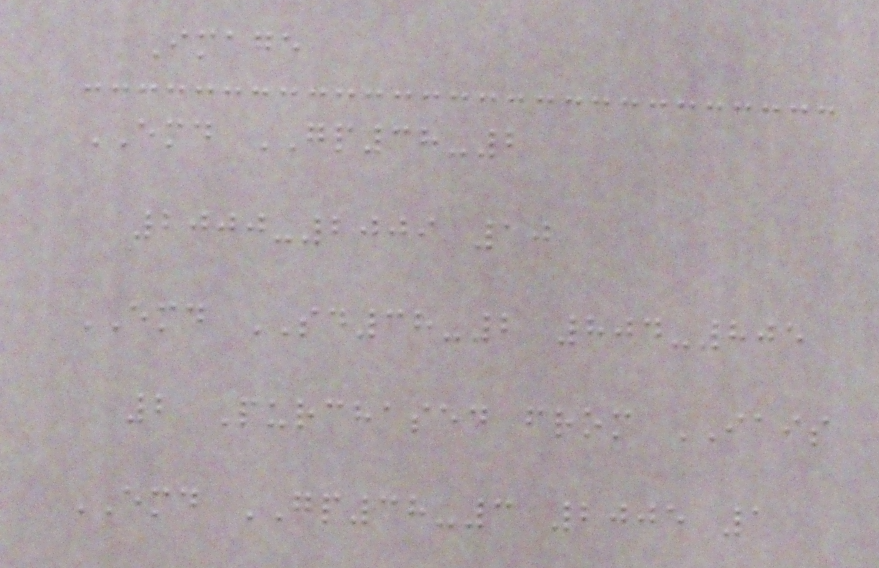Image
EMD GP38-2
2000-2009 10
EMD SD38-2 804-805
2 Purchased from IAIS
EMD GP38-3 2005 1
